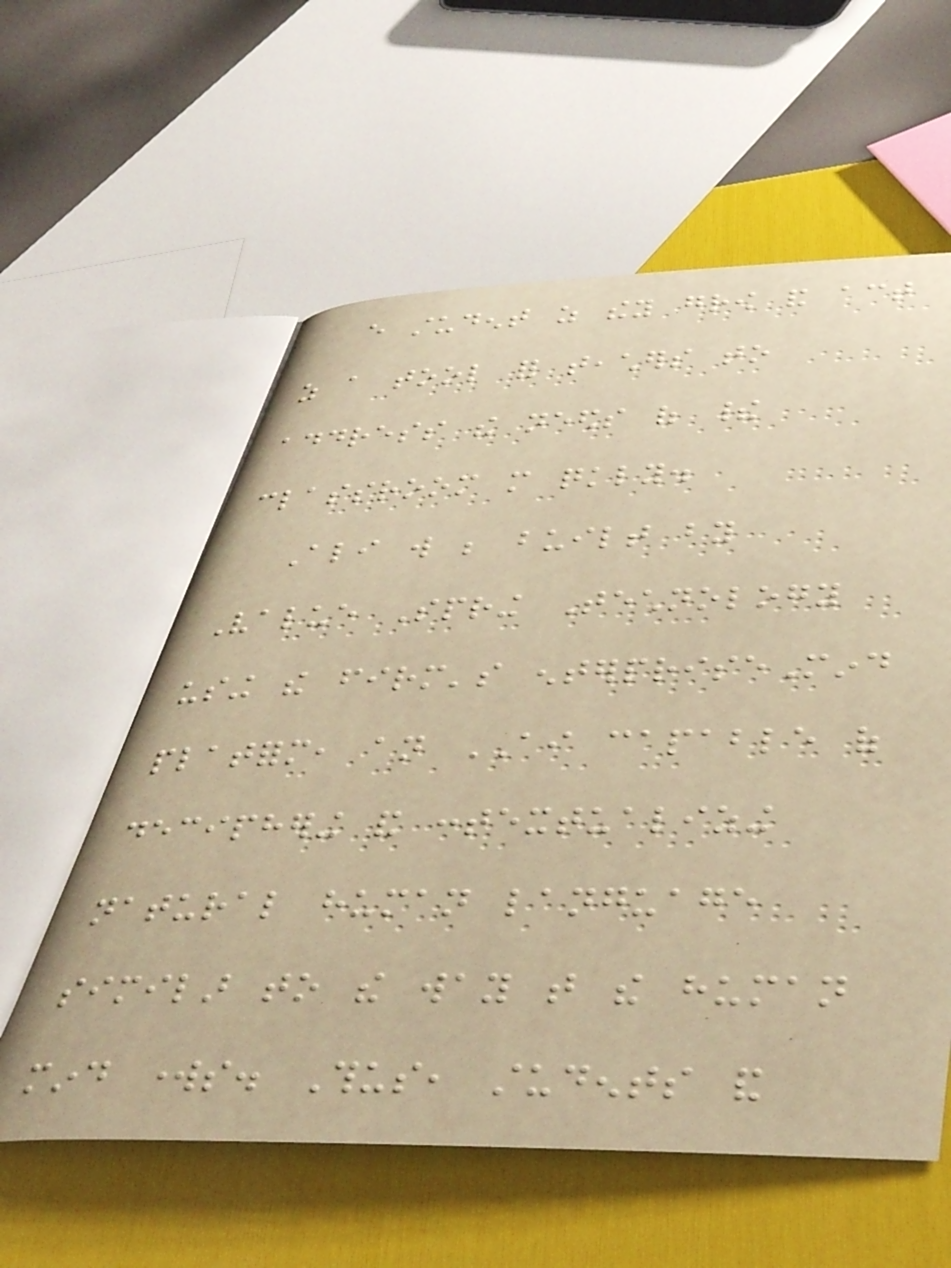every student as they grow and act
as a tool for teachers to
address the needs of their
classroom more quickly.
Ali will be built by
Value Spring Technology
using the firm's enterpriseMind
platform, an AI capable of
deciphering and contextualizing
natural human language
similar to the way that the human
mind works. Thus, students and
